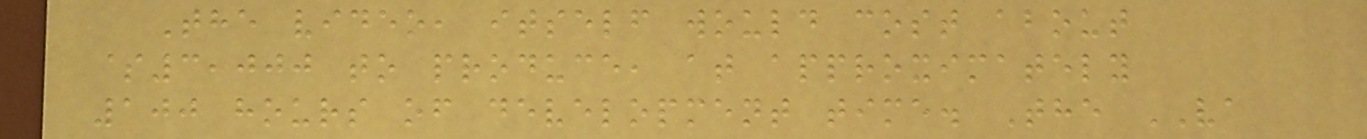The video, itself would cost about
$3,000 to produce, at approximately
100 hours of development time. The VA
